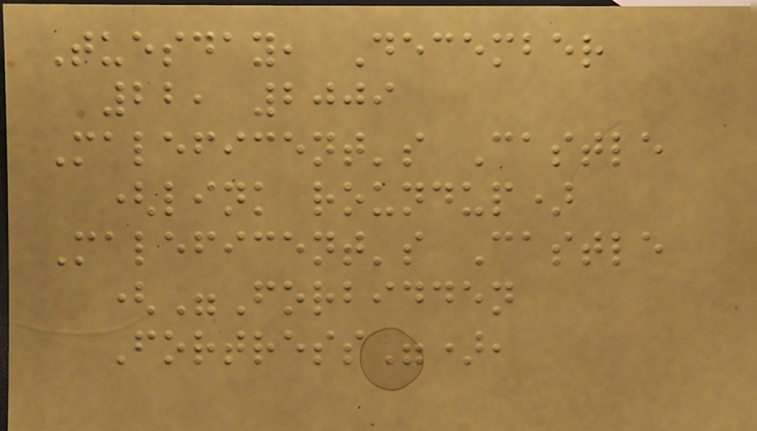Tuesday, December
22, 2009
Maleficent's Castle
(link roundup)
Maleficent's Castle
("Forbidden
Fortress"),
